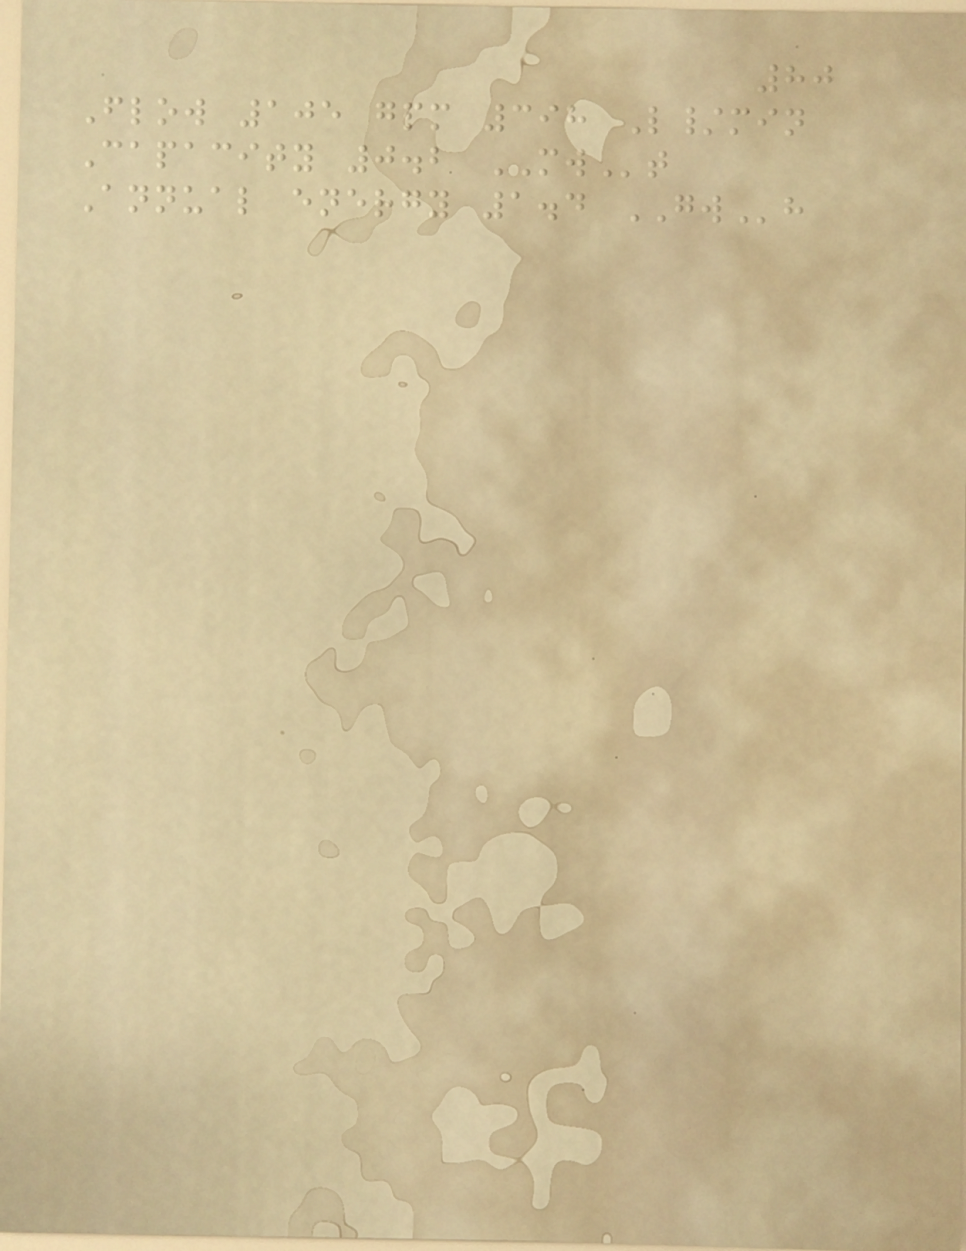80
Flow 105 gpm 398 L/min
Capacity 0.2 MWt
Annual energy 1.4 GWh
